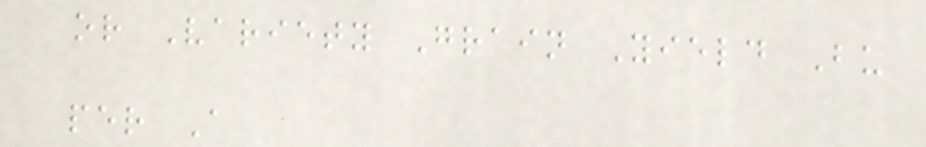or Variety Grain Yield Bu
per A
